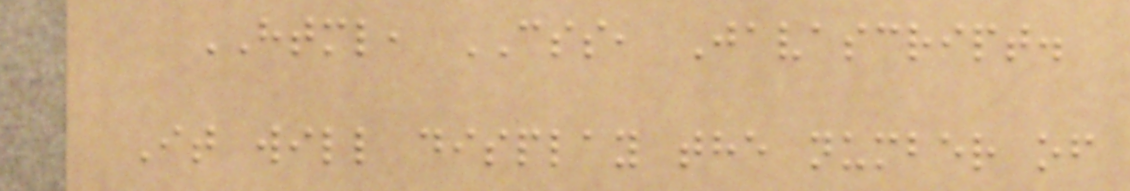HTML, CSS, Javascript.
It will display the number of
